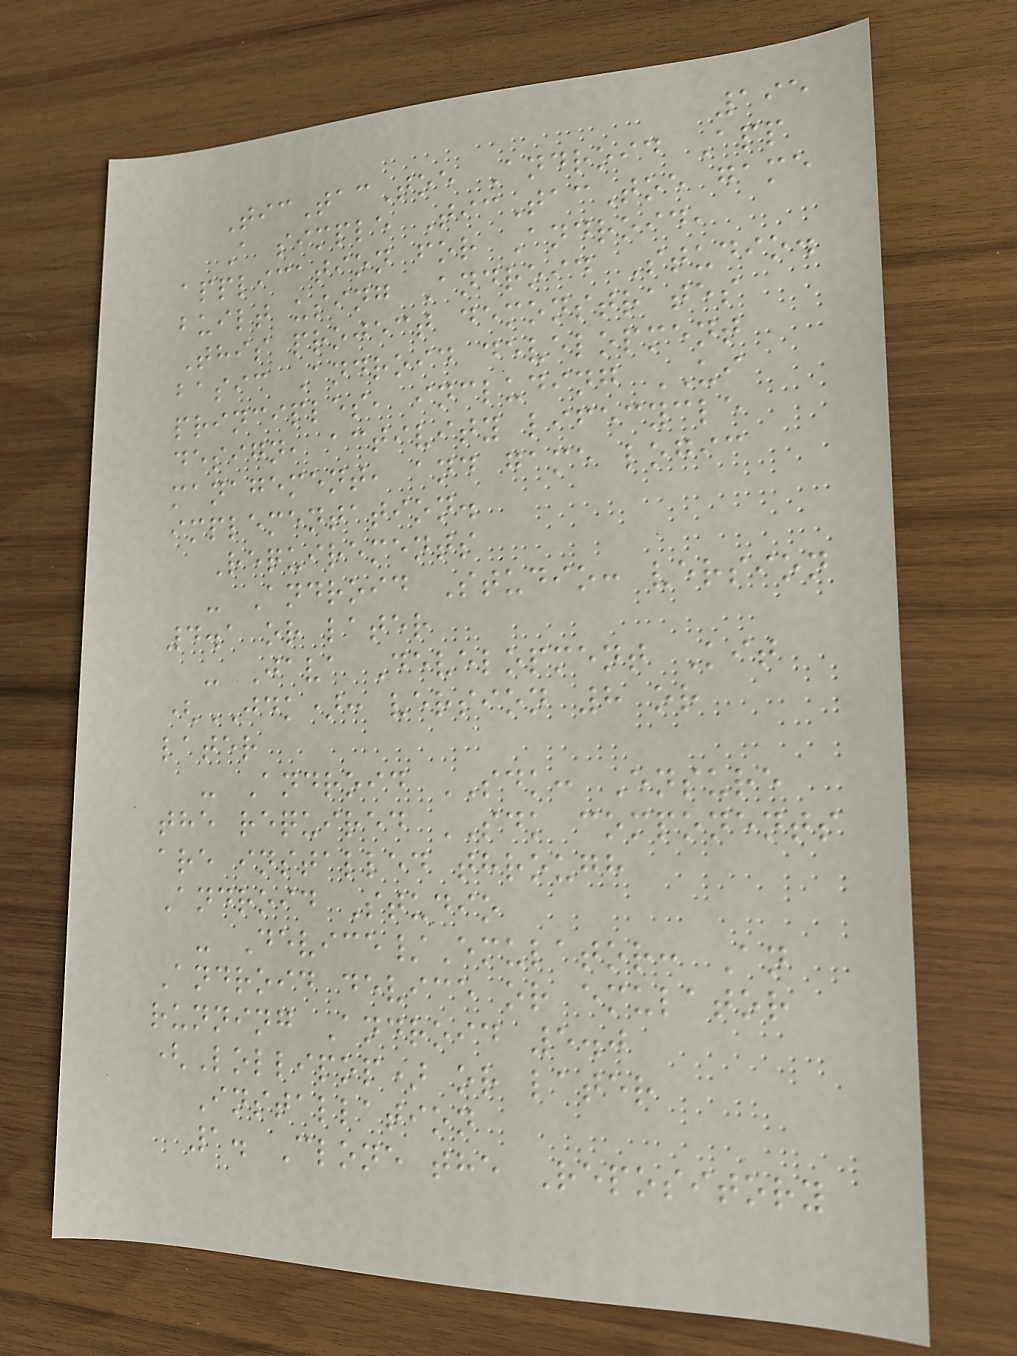195
TicTacToe Android App
A simple TicTacToe game
application for Android,
built using Android Studio.
This project demonstrates
basic Android development
principles, including UI
design, activity lifecycle
management, and game logic
implementation.
Requirements
- Android Studio: version
4.1 or later
- Java Development Kit
(JDK): version 8 or
later
- Android SDK: Ensure
the required SDK components
are installed through
Android Studio
- Device/Emulator: An
Android device or emulator
running Android 5.0
(Lollipop) or later
Installation
1. Clone the Repository
